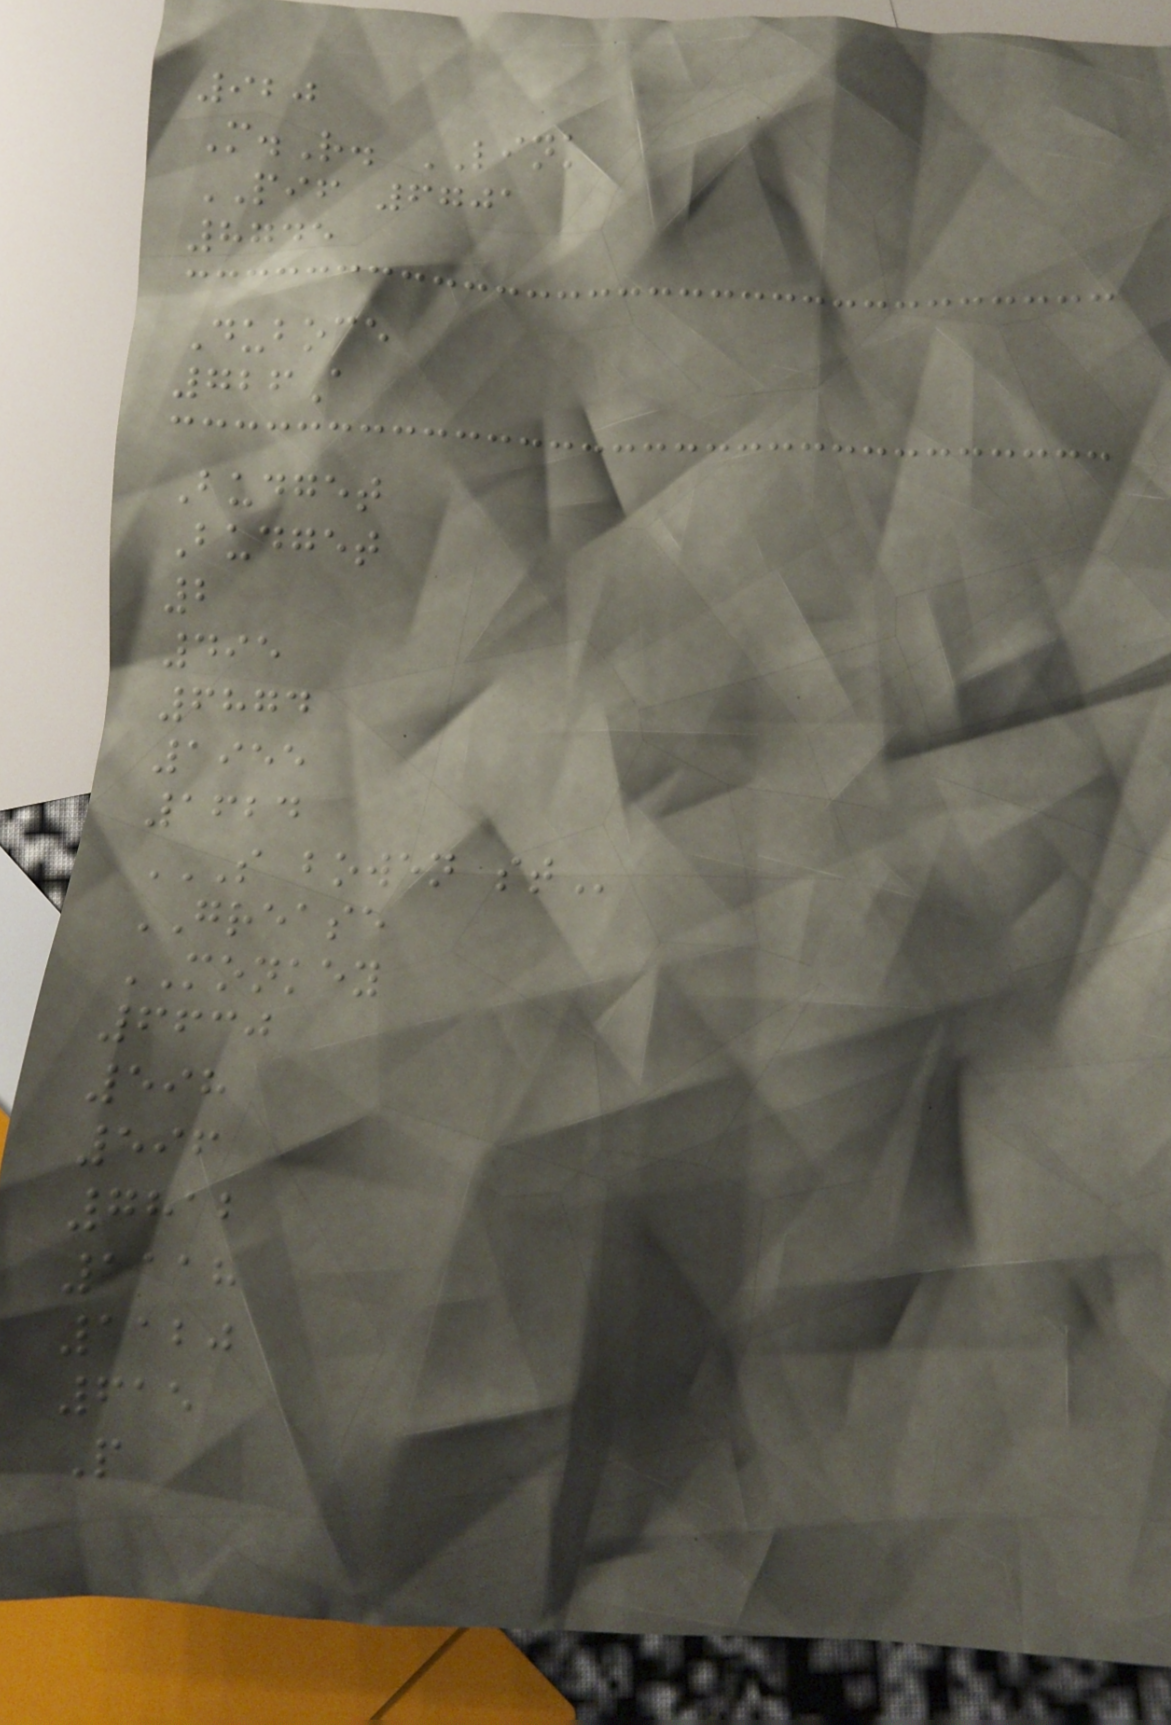920
M.R. LINK
PIF 6701
8745
Duboce
726A
Budget
Budget
2
495
6874
1955
1624
S BOWEN ST
GREASE
MONKEY
6630
598
596
7812
1118
1120
615
P
